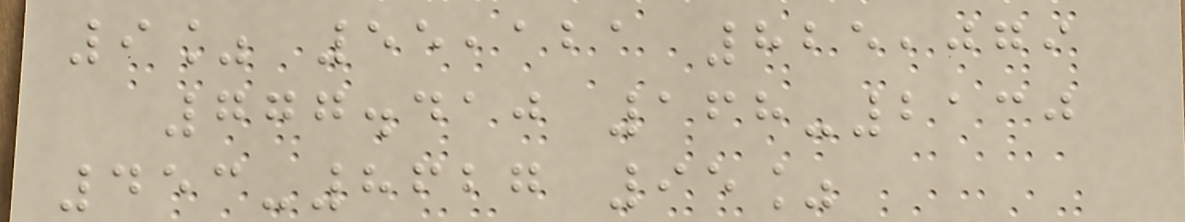9% 55,121 825,079
777.410 168-2130
453-8627 95%
